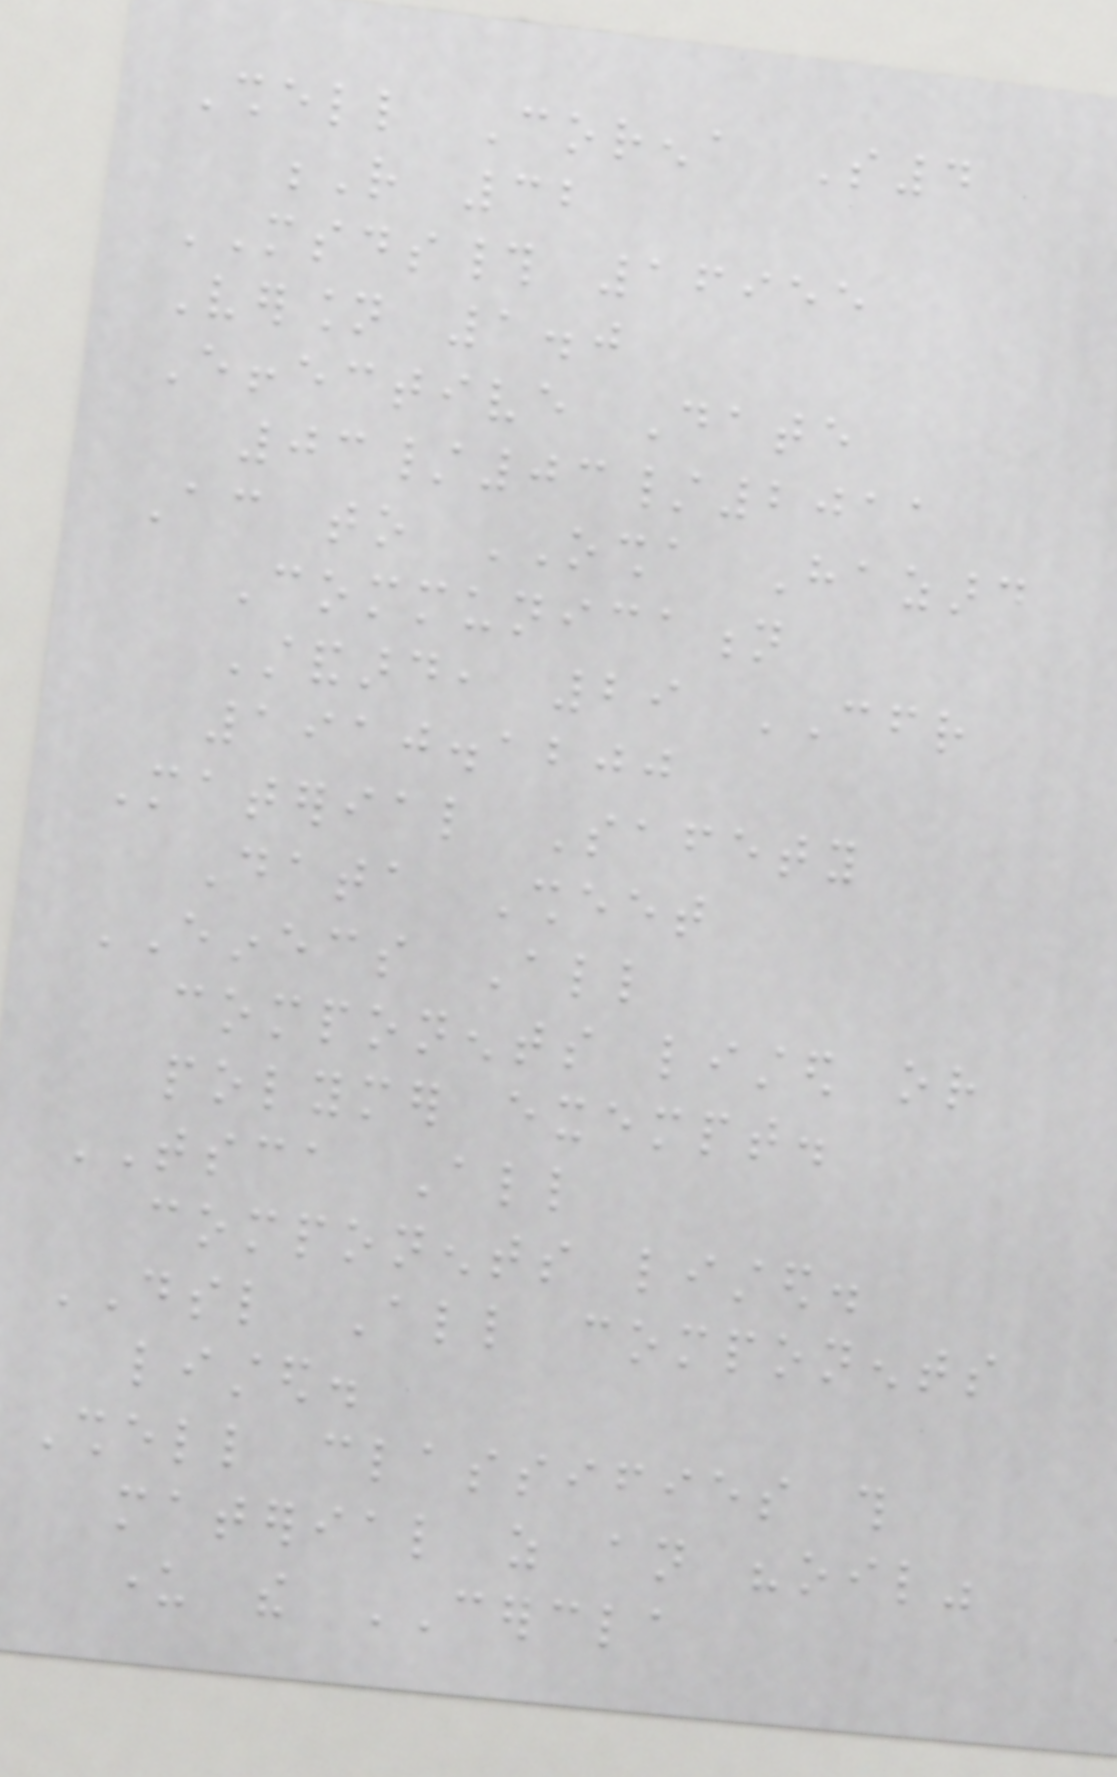Shell Corena S4
R 32
MSDS# 16955
Version 1.0
Effective Date
03/03/2011
According to OSHA Hazard
Communication
Standard, 29 CFR
1910.1200
Material Safety
Data Sheet
EINECS All
components listed or
polymer exempt.
TSCA All
components listed.
DSL All components
listed.
Shell classifies this
material as an "oil"
under the CERCLA
